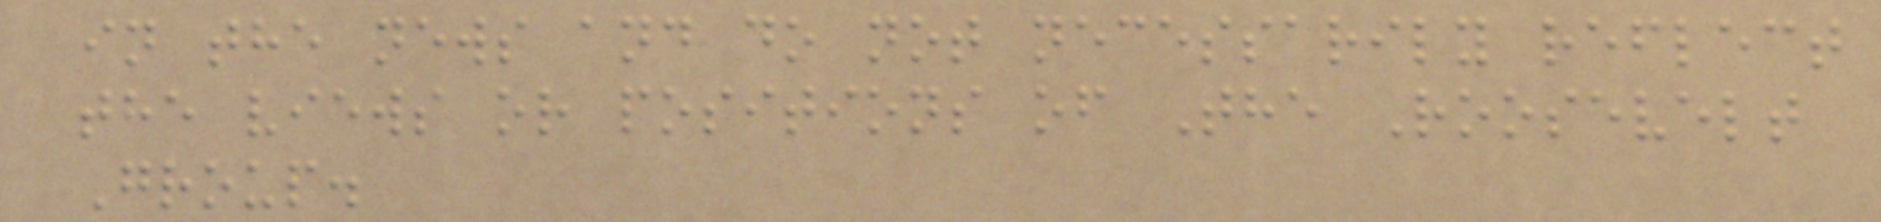in the news and do not necessarily reflect
the views or positions of The Roosevelt
Group.
